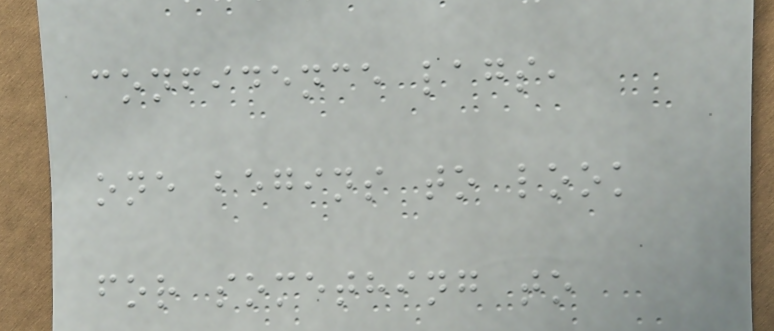confidence lags,
one begins to look
for something to
